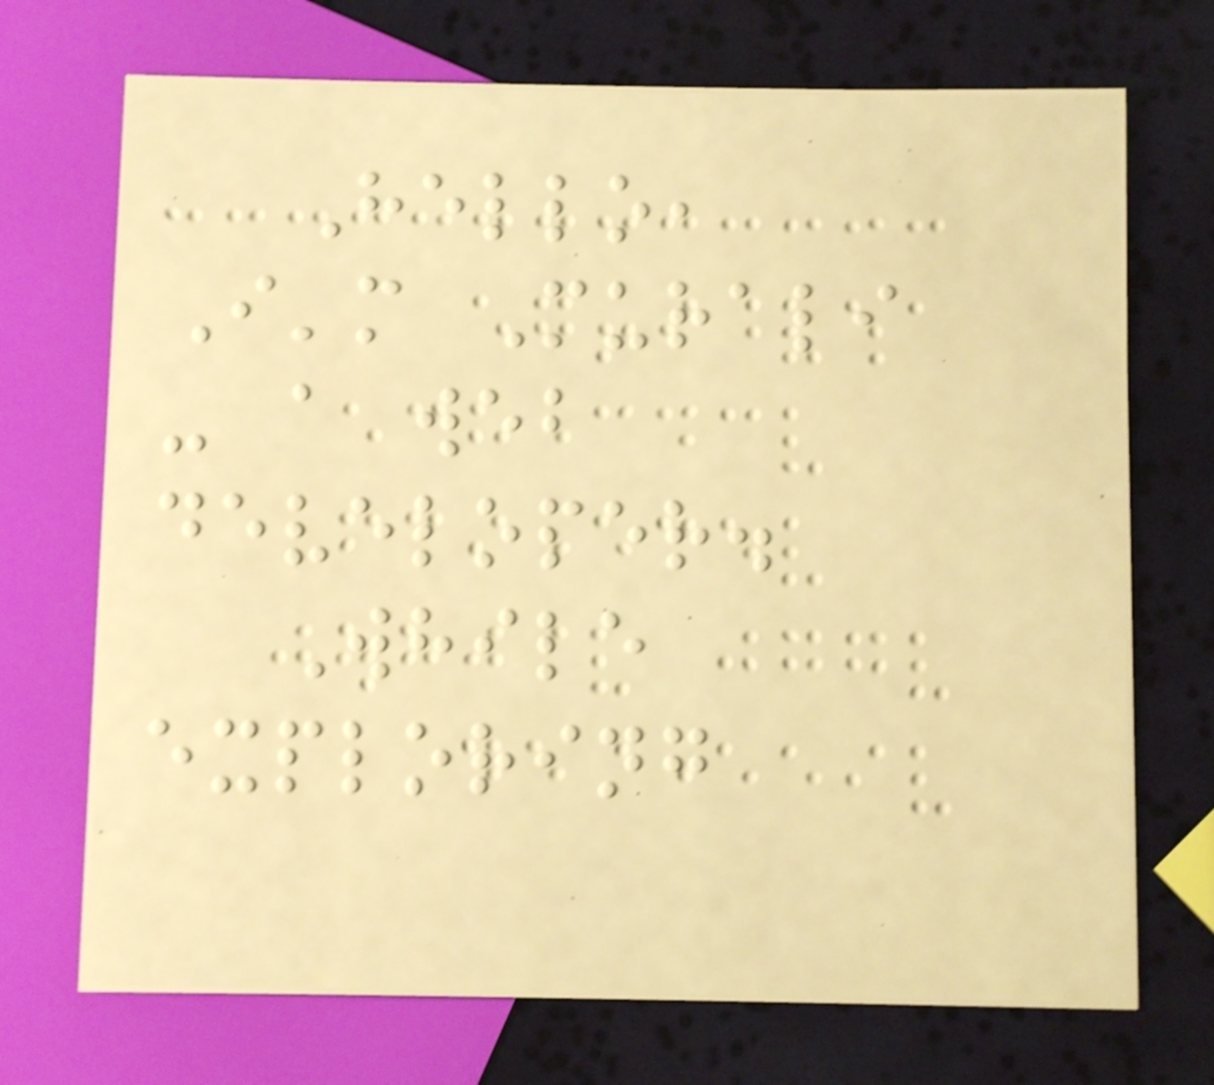Hello,
I'm Murali
- a web
developer.
While
exploring
